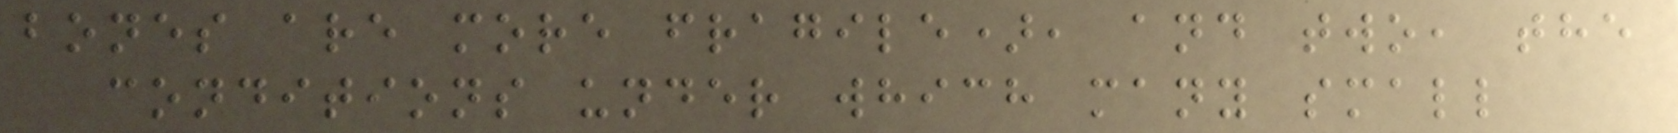bones are more fragile), and two, the
conditions under which many small
